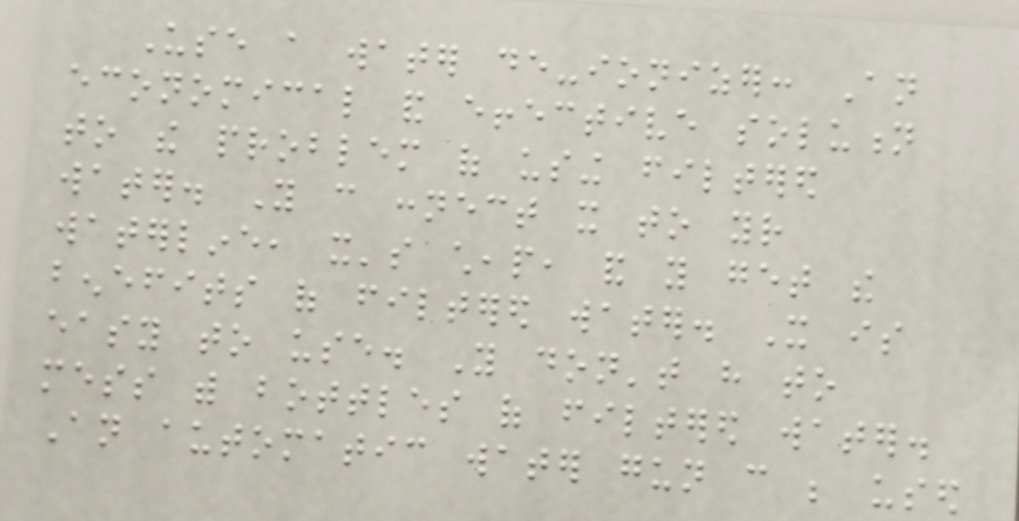Use a water de-ionizer: An
economical and effective solution
to the problem of using filtered
water. You can connect it to your
waterline, it's cheap, and you get the
benefits of filtered water. It is
easy to use. You don't have to
mess with bottles of filtered water.
An automatic water gun can be used
